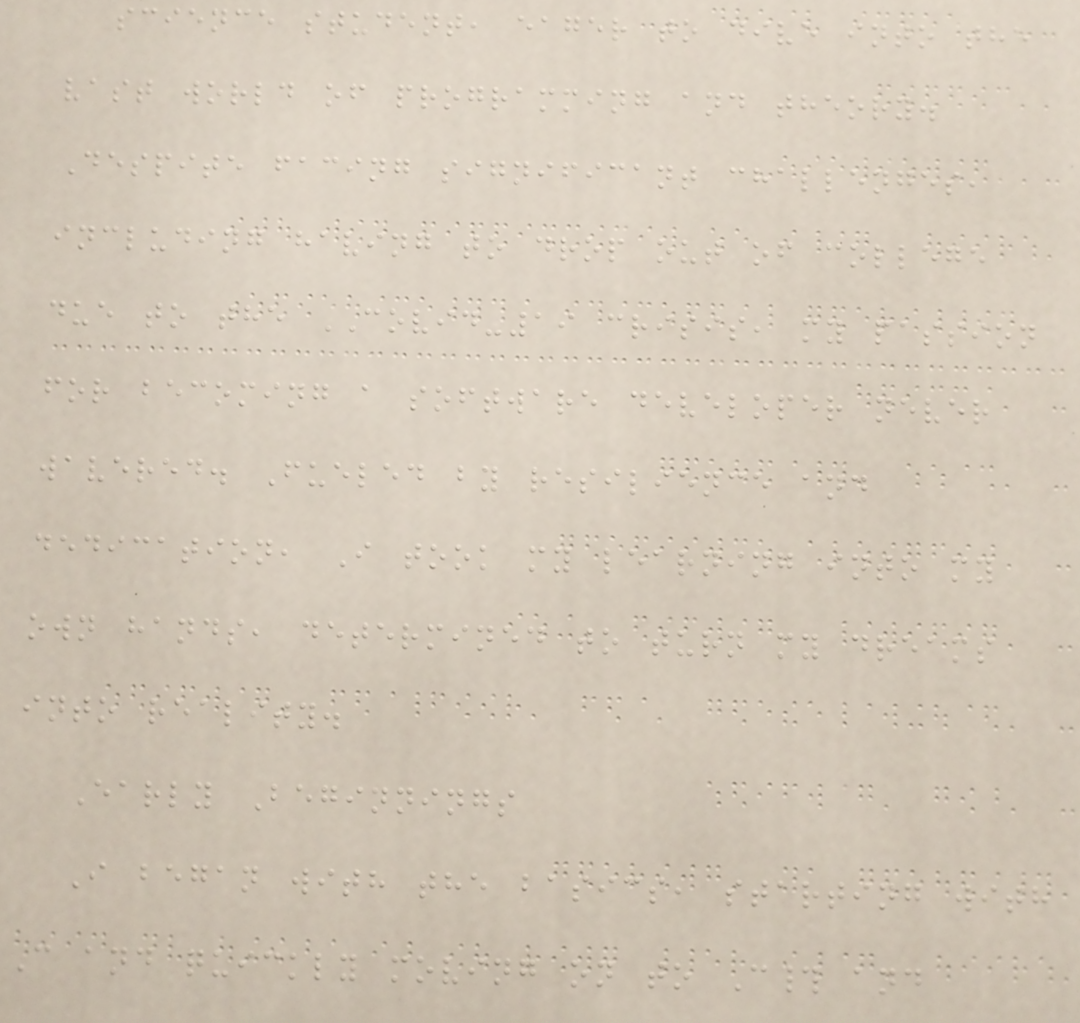science student, eager to dive into the
vast world of programming and theory.
Despite facing significant challenges,
including having to drop out of college
due to the COVID-19 crisis, my passion
for becoming a software developer never
wavered. Fueled by resilience and
dedication, I took my learning into my
own hands, determined to turn my dreams
into reality.
Early Beginnings
I began with the basics, starting with
C and quickly moving on to C# and
